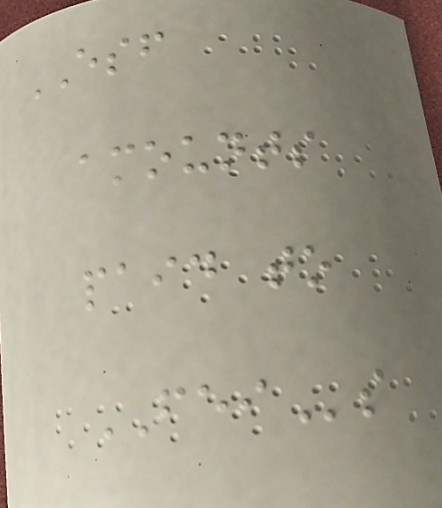ESF
amounts
paid to
FEIs
